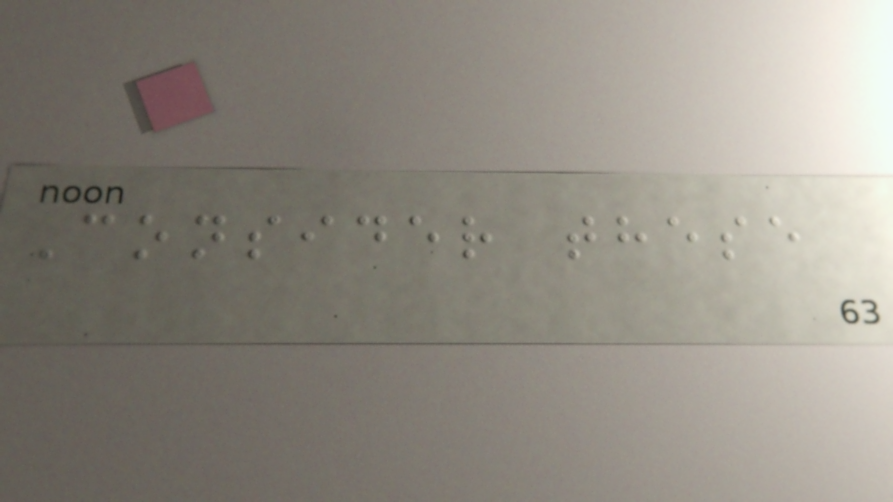Consider these
